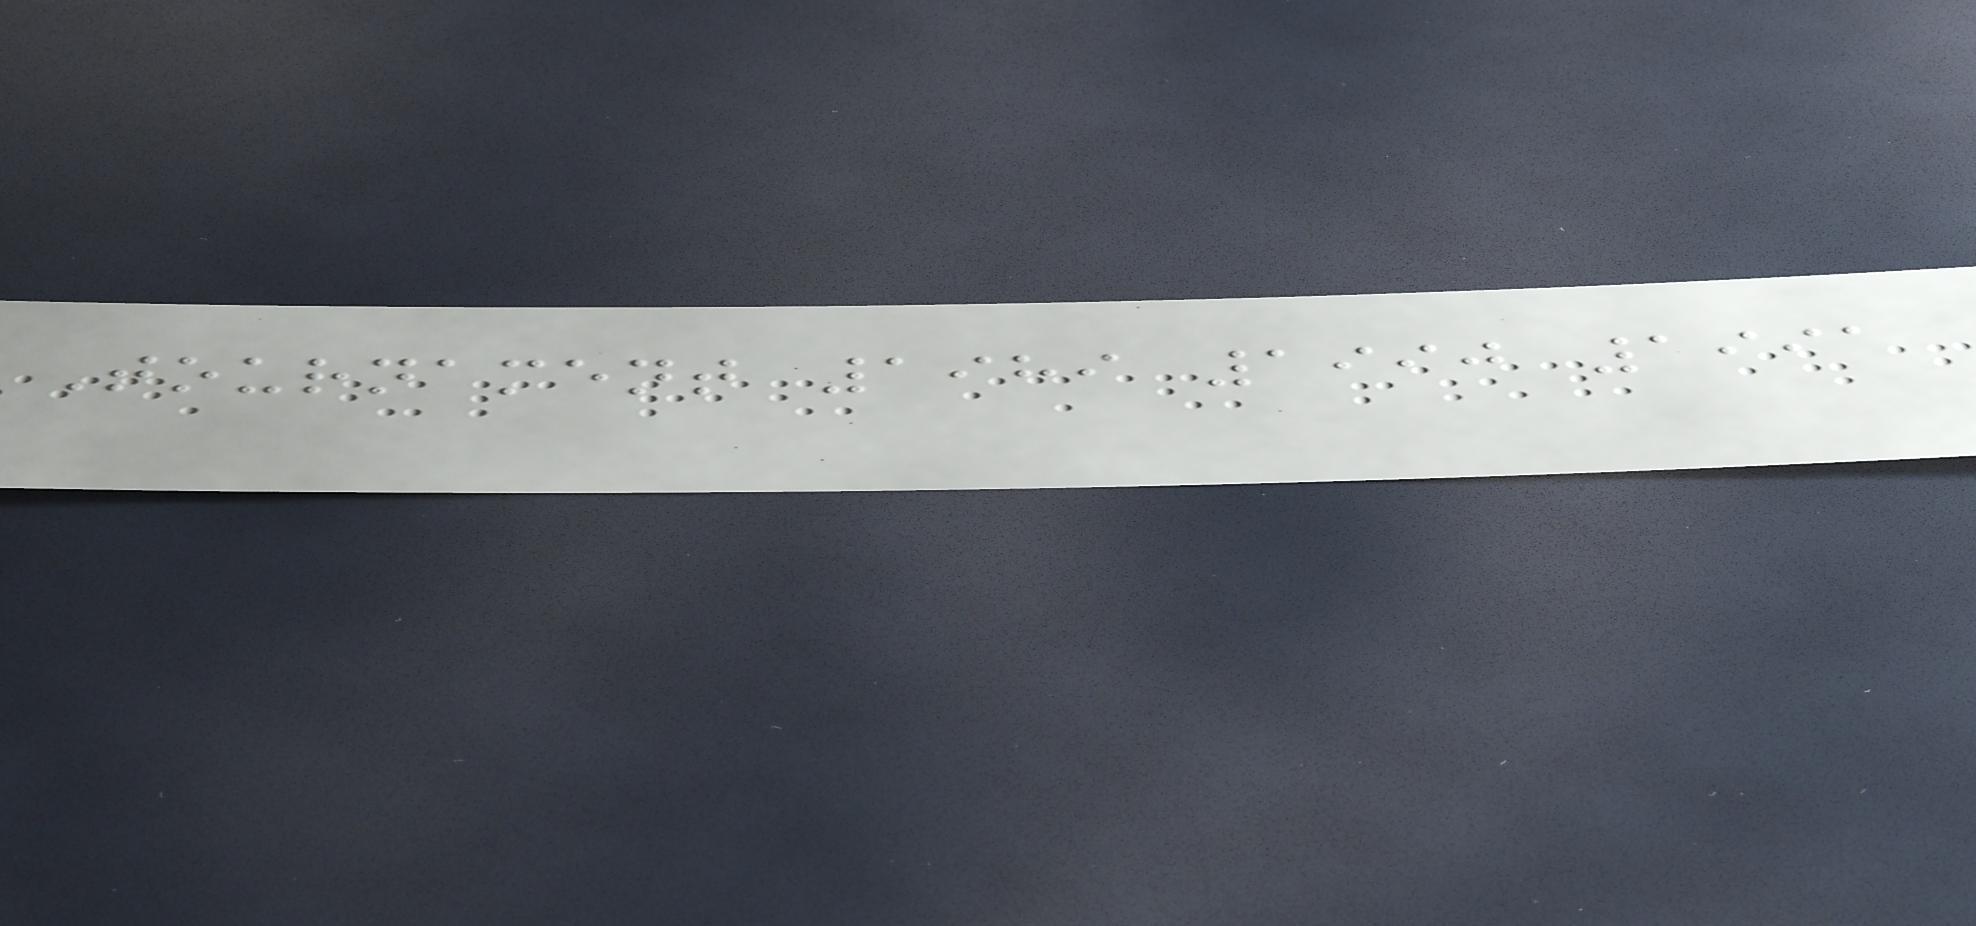Tournament 1989 1990 1991
